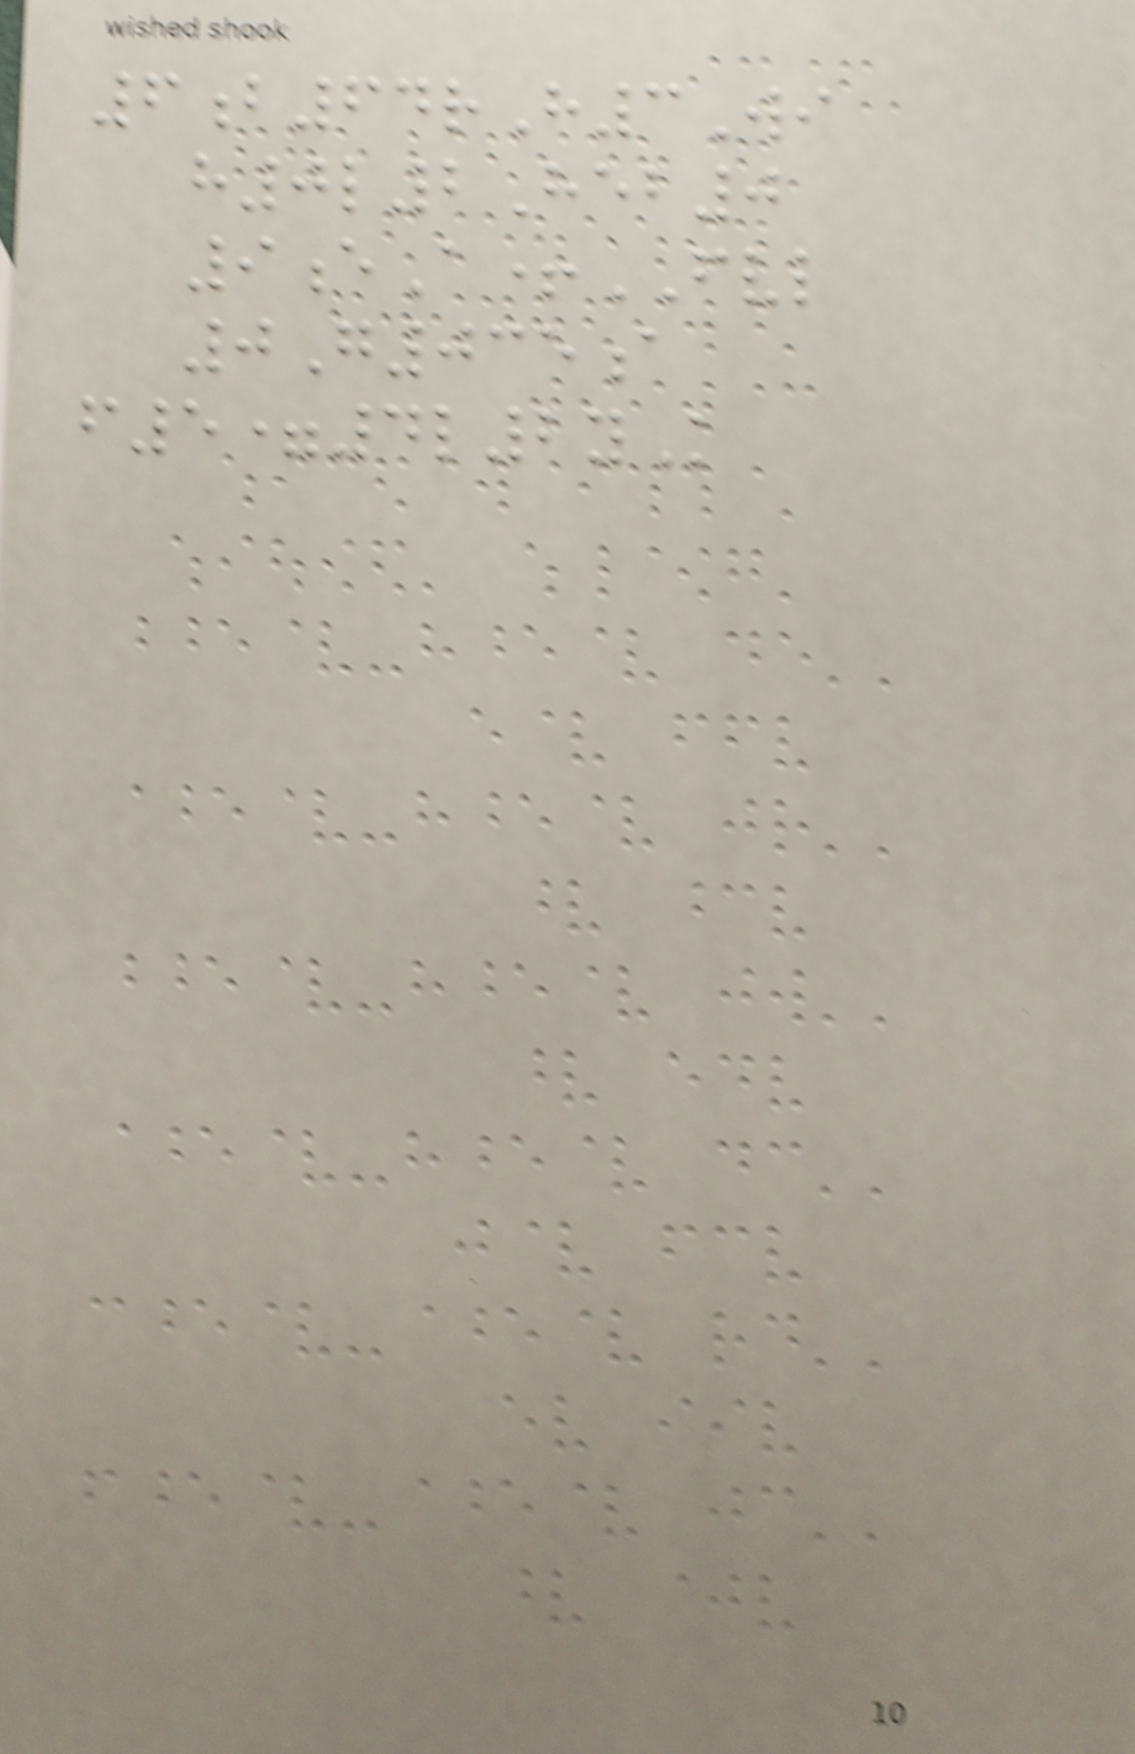6b64rH3Wi
h0l2Heb0
9eA+FVL
0G035a
f5=4l2yK
